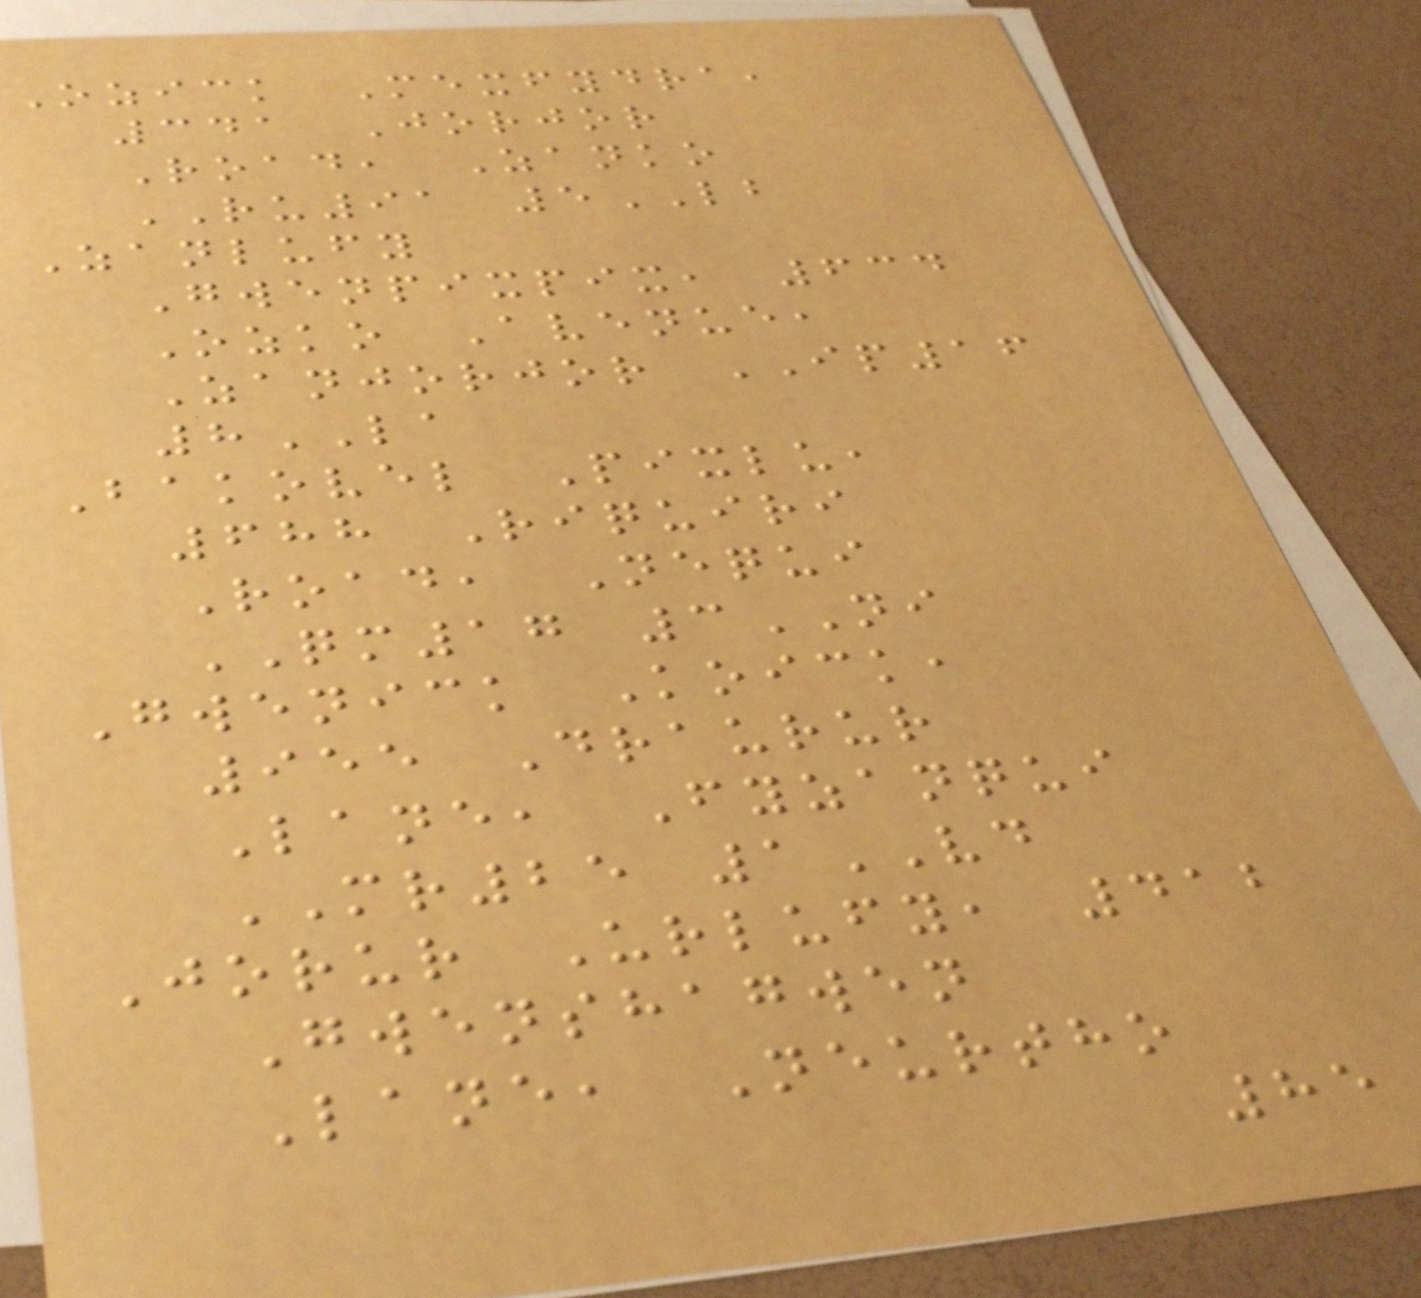Ozick Mexfydra,
341 Jorjor
Road, Zanko
RU91 5LB
Zanlufy
Gwenpixpix, 634
Ozko Avenue,
Zanjorjor IP16
8LA
Bakovel Pixlu,
688 Riquiri
Road, Nequi
QM17 3NI
Gwenick Koick,
955 Draurur
Lane, Fyzanqui
MR25 1VD
Jorur Urlufy, 412
Gwenshagwen
Lane, Neurtho
85
